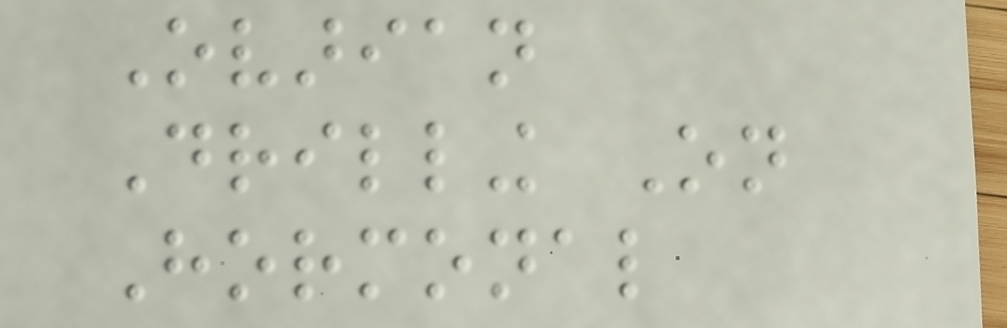Ovarian
Drilling On
Hormonal
